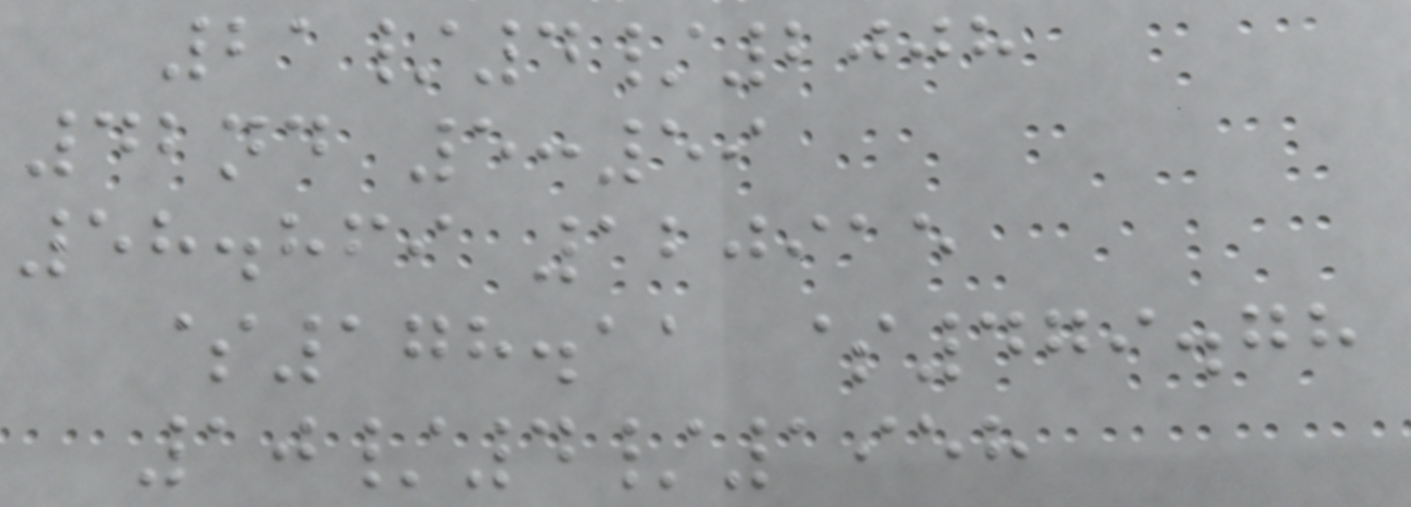21/4/2008
42nd 5:59
58.869 120915
$178.11 $479.78
10/4/1958
